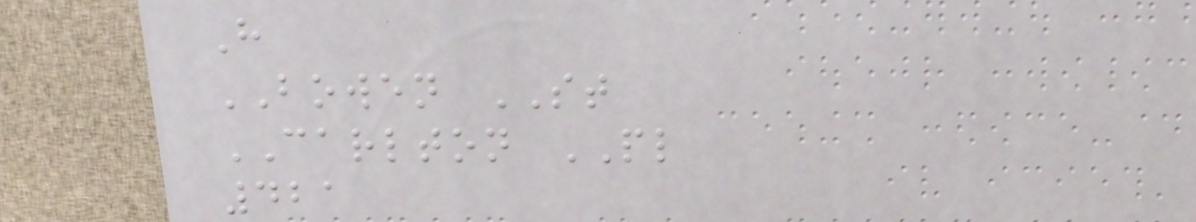H
BOWEN ST
CARLTON PL
421
